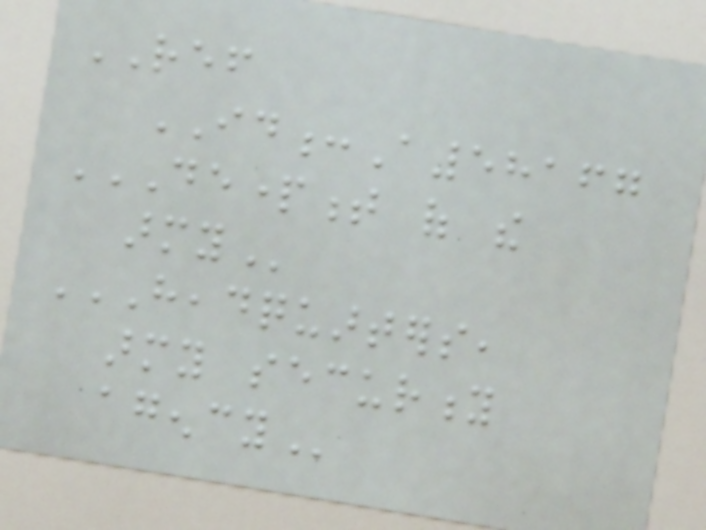REF
ID:A58167
DEPARTMENT OF THE
ARMY
HEADQUARTERS,
ARMY SECURITY
AGENCY
